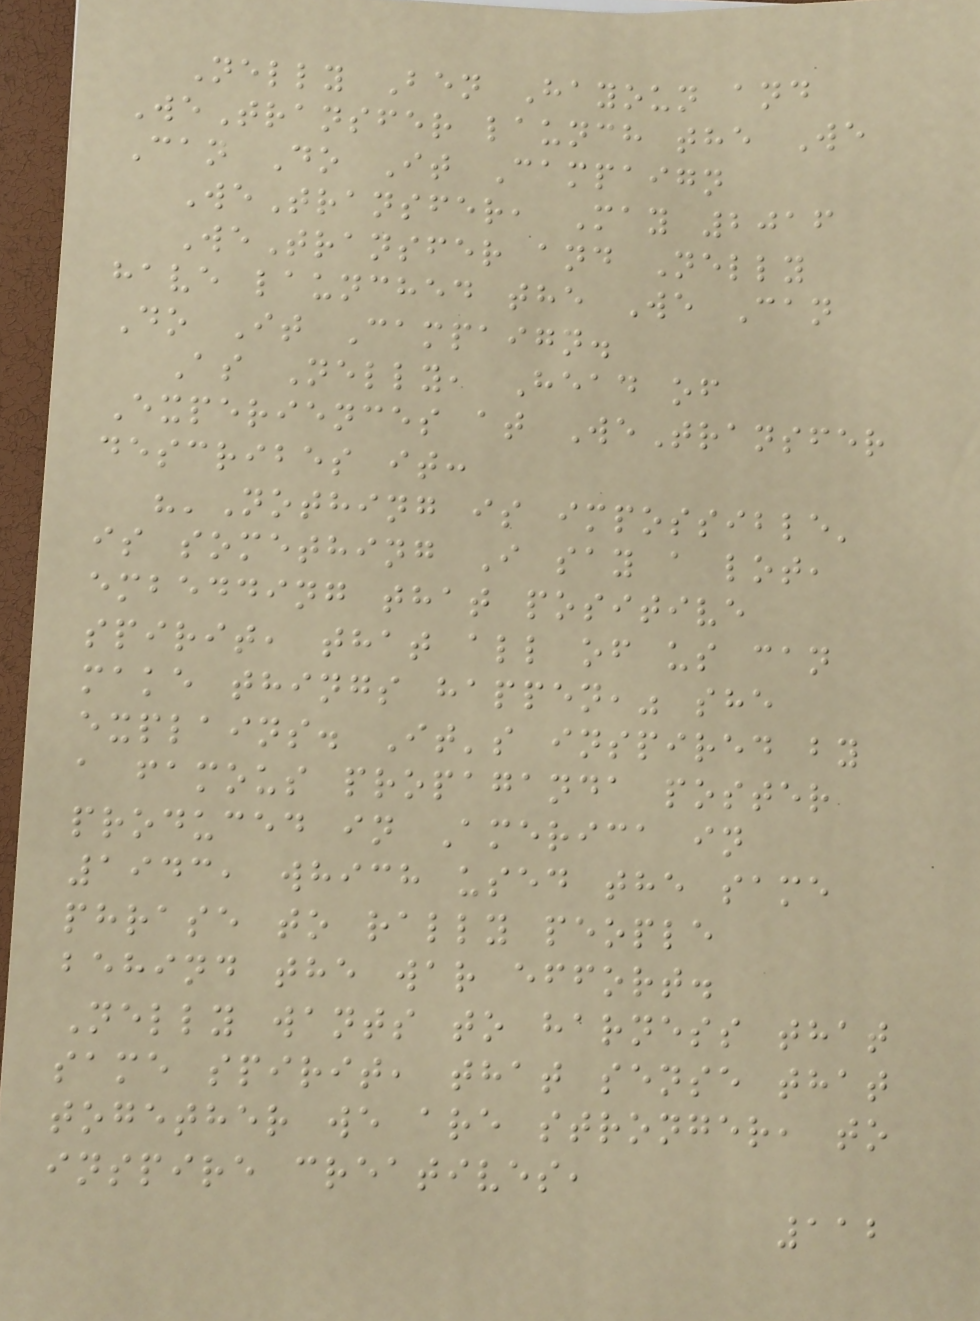Nelly Ben Hayoun and
WeTransfer launch the We
Can Do It Campaign
WeTransfer, May 2016
WeTransfer and Nelly
have launched the We Can
Do It Campaign.
As Nelly, Head of
Experiences at WeTransfer
describes it:
"'Nothing is impossible'
is something I say a lot,
embedding that positive
spirit, that all of us can
make things happen," she
explains. It's inspired by
a famous propaganda poster
produced in America in
1943, which used the same
phrase to rally people
behind the war effort.
Nelly wants to harness that
same spirit, that sense that
together we are stronger, to
inspire creatives,
112
